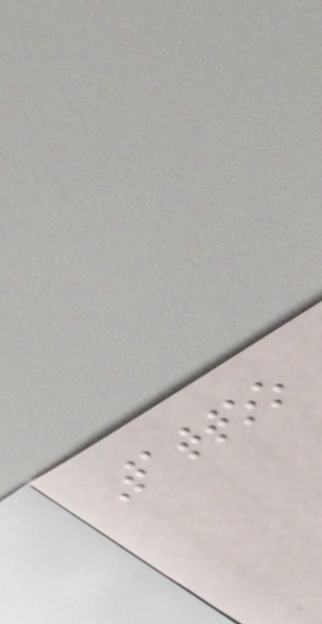Tattoo
